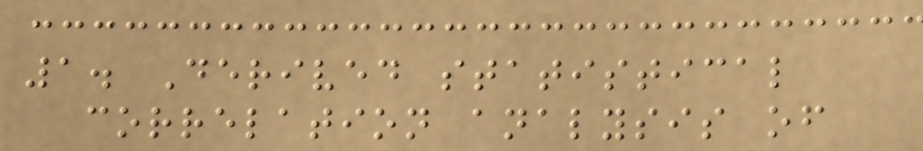1. Derived statistical
correlation analysis of
